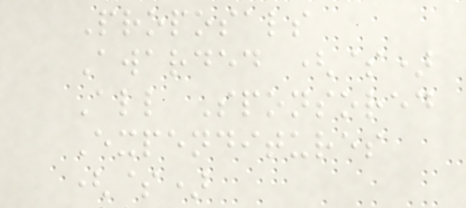Proposals
Awarded ($)
All Sponsored
Expenditures
($)
